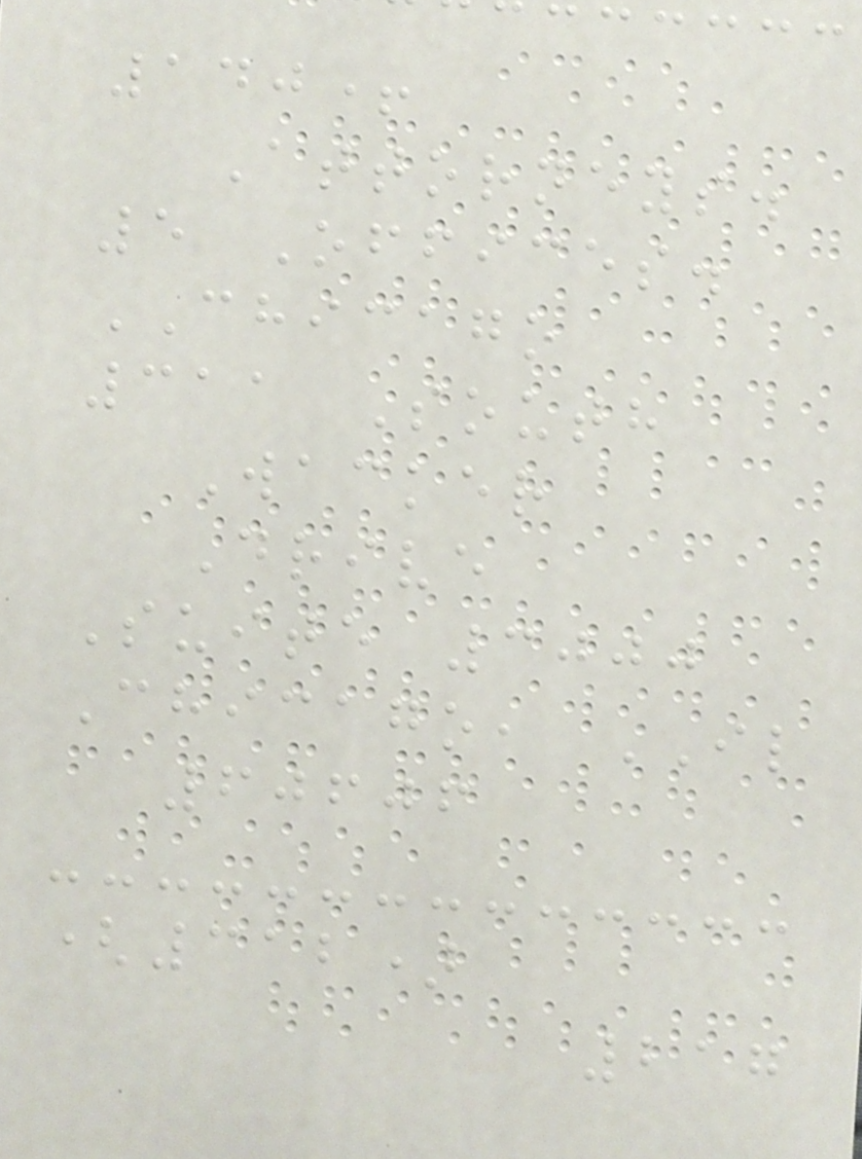140+
Attorneys.
5 Offices.
CHICAGO
311 South
Wacker
Drive
Suite 3000
Chicago, IL
60606
(312)
217
